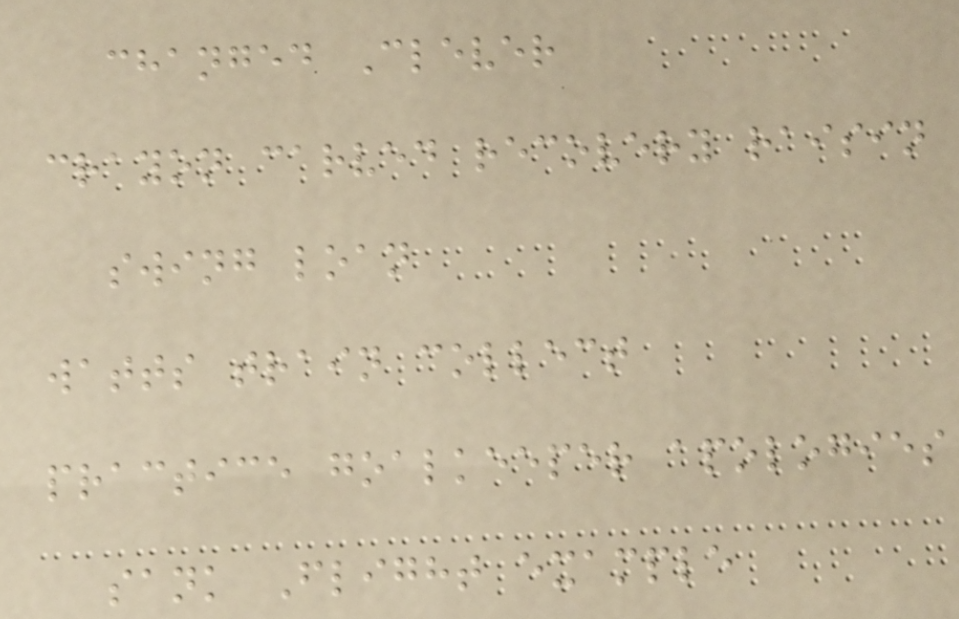changed Clever
crayon carved recovery raisin
swing loan
watts train collect
practice goalkeeper apologies
sank Flight example
